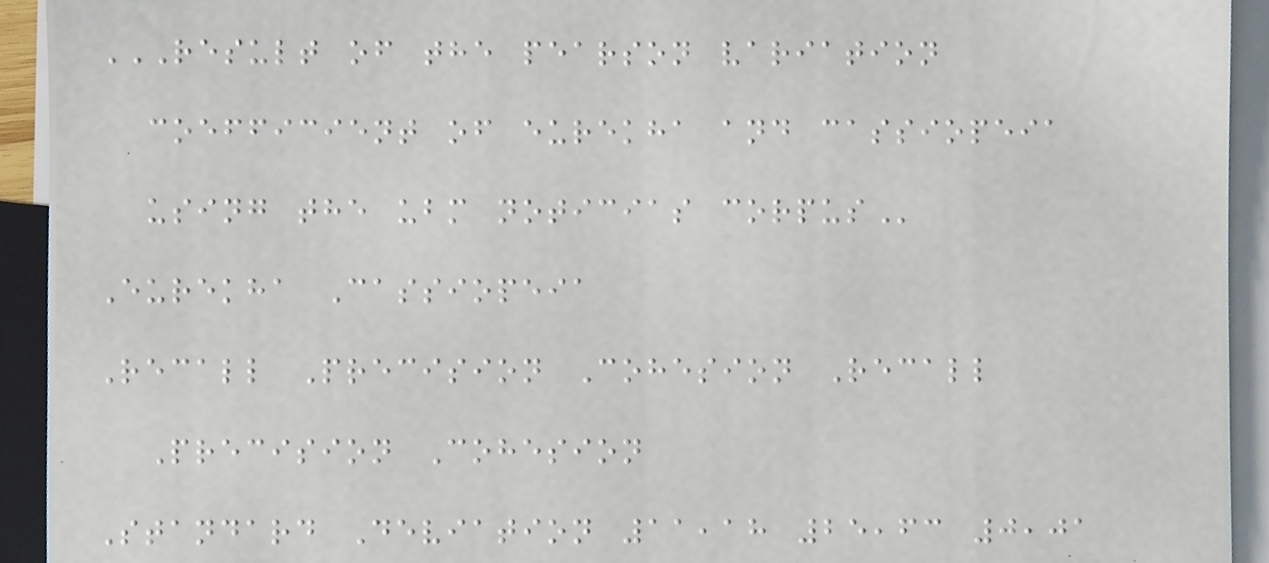RESULT OF THE PEARSON VARIATION
COEFFICIENT OF EUREKHA AND CASSIOPEIA
USING THE UBM NOTICIAS CORPUS
Eurekha Cassiopeia
Recall Precision Cohesion Recall
Precision Cohesion
Standard Deviation 11,18 25,63 0,01
